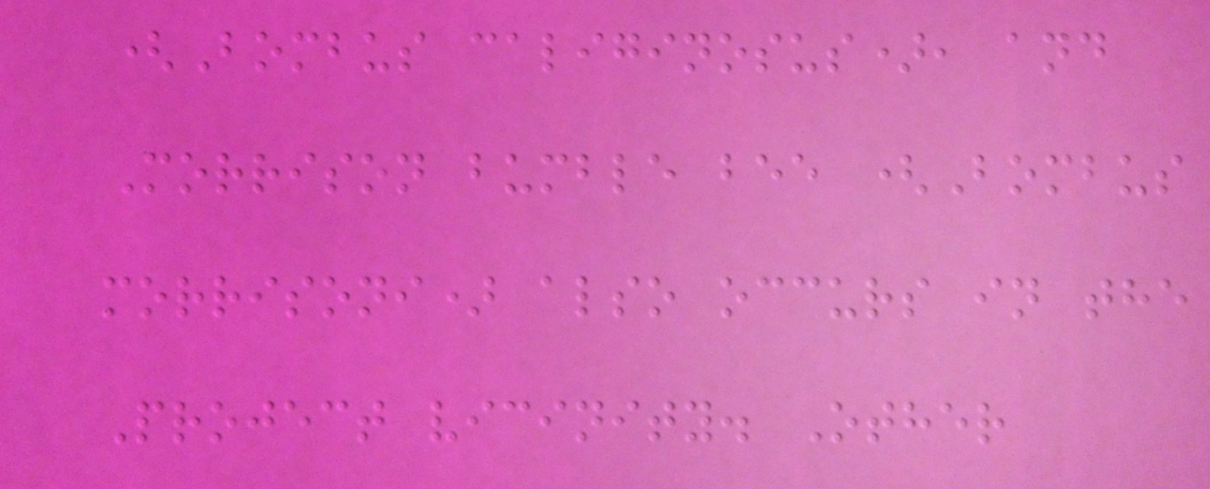(Bombus caliginosus), and
Morrison bumble bee (Bombus
morrisoni) also occurs in the
Project vicinity. Other
